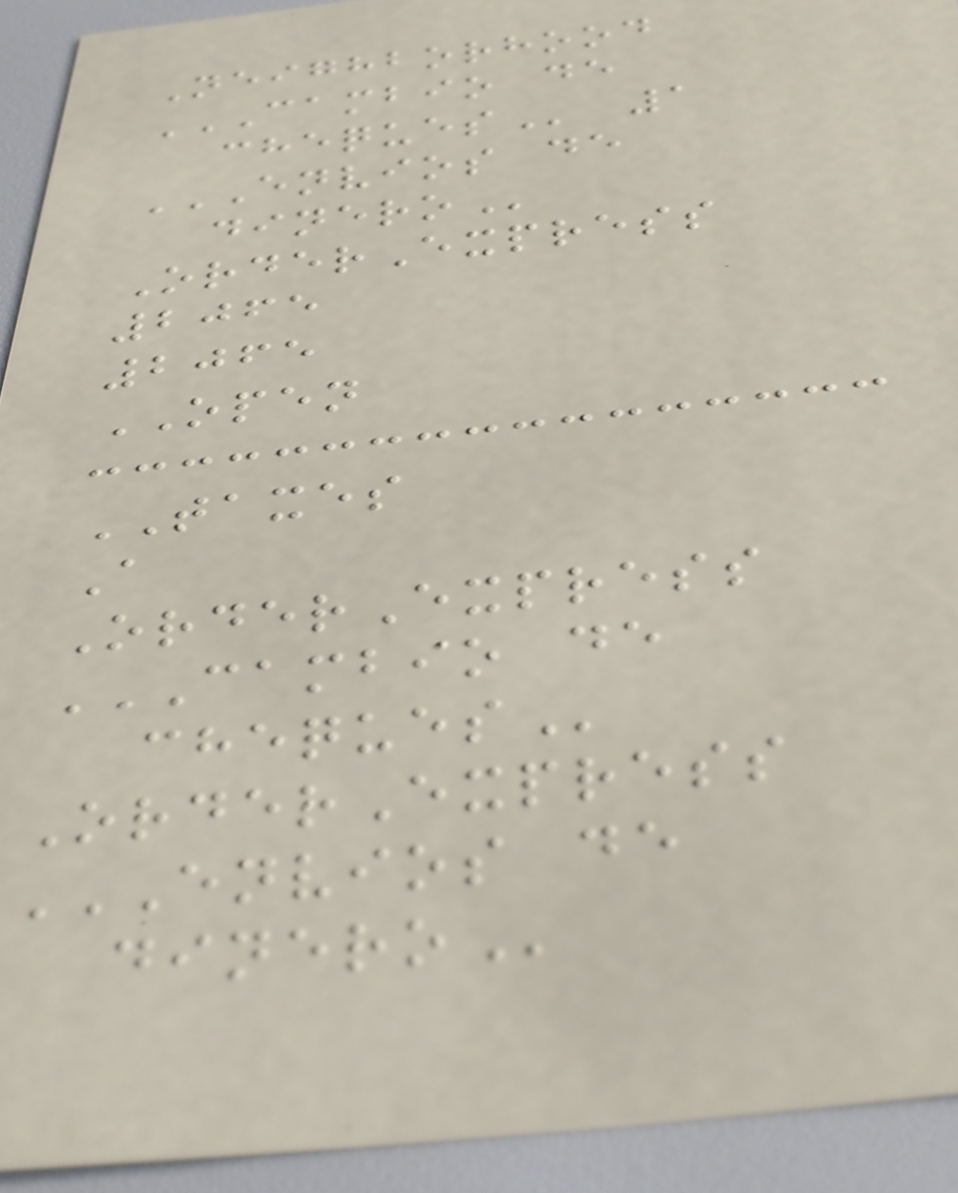Neighborhood
CAMBIO DE
CHEQUES 1
ENVIOS DE
DINERO
OrderExpress
2065
2065
OPEN
TAXES
A
OrderExpress
CAMBIO DE
CHEQUES
OrderExpress
ENVIOS DE
DINERO
